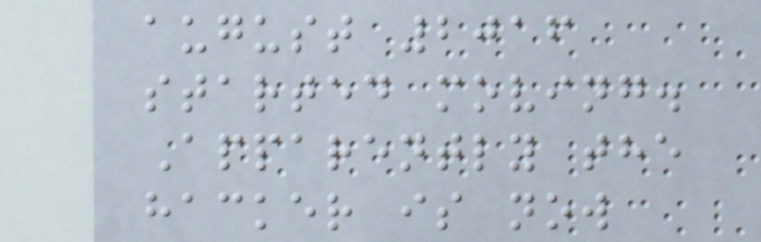august 2016
started moving.
Apparently the
hacker is now
